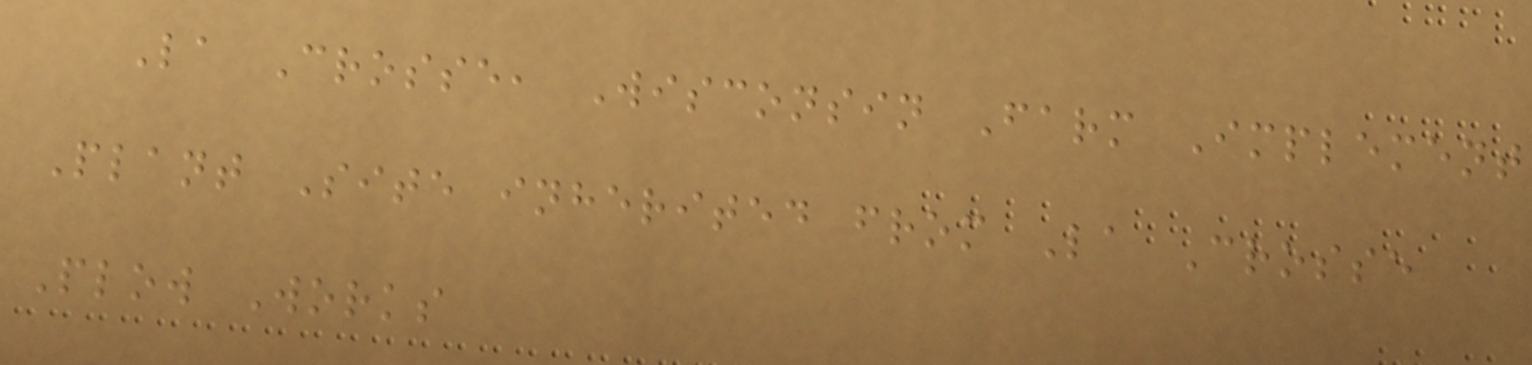La Crosse, Wisconsin Farm Implement
Plant Site inherited from La Crosse
Plow Works
